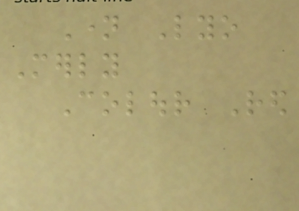Name Lyo
Merly
Colour Red
